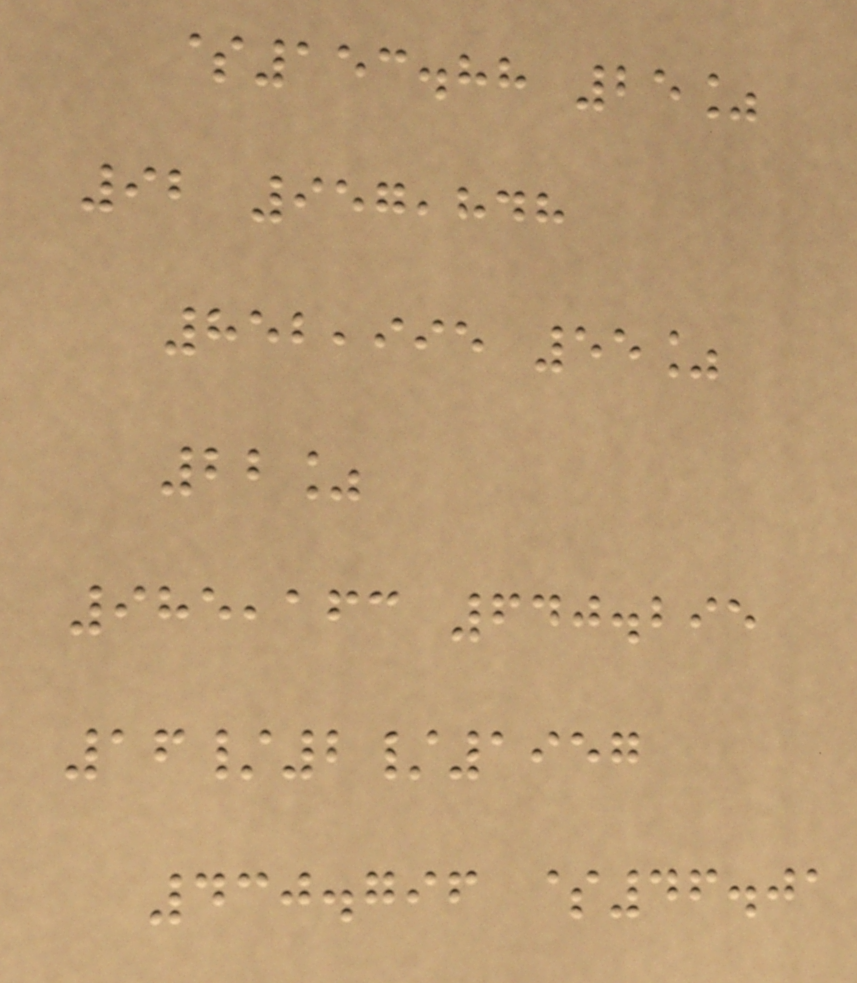$153.88 25%
92 957,848
852,995 55%
22%
985,163 640.295
16/2/1957
430.796 $46.01
